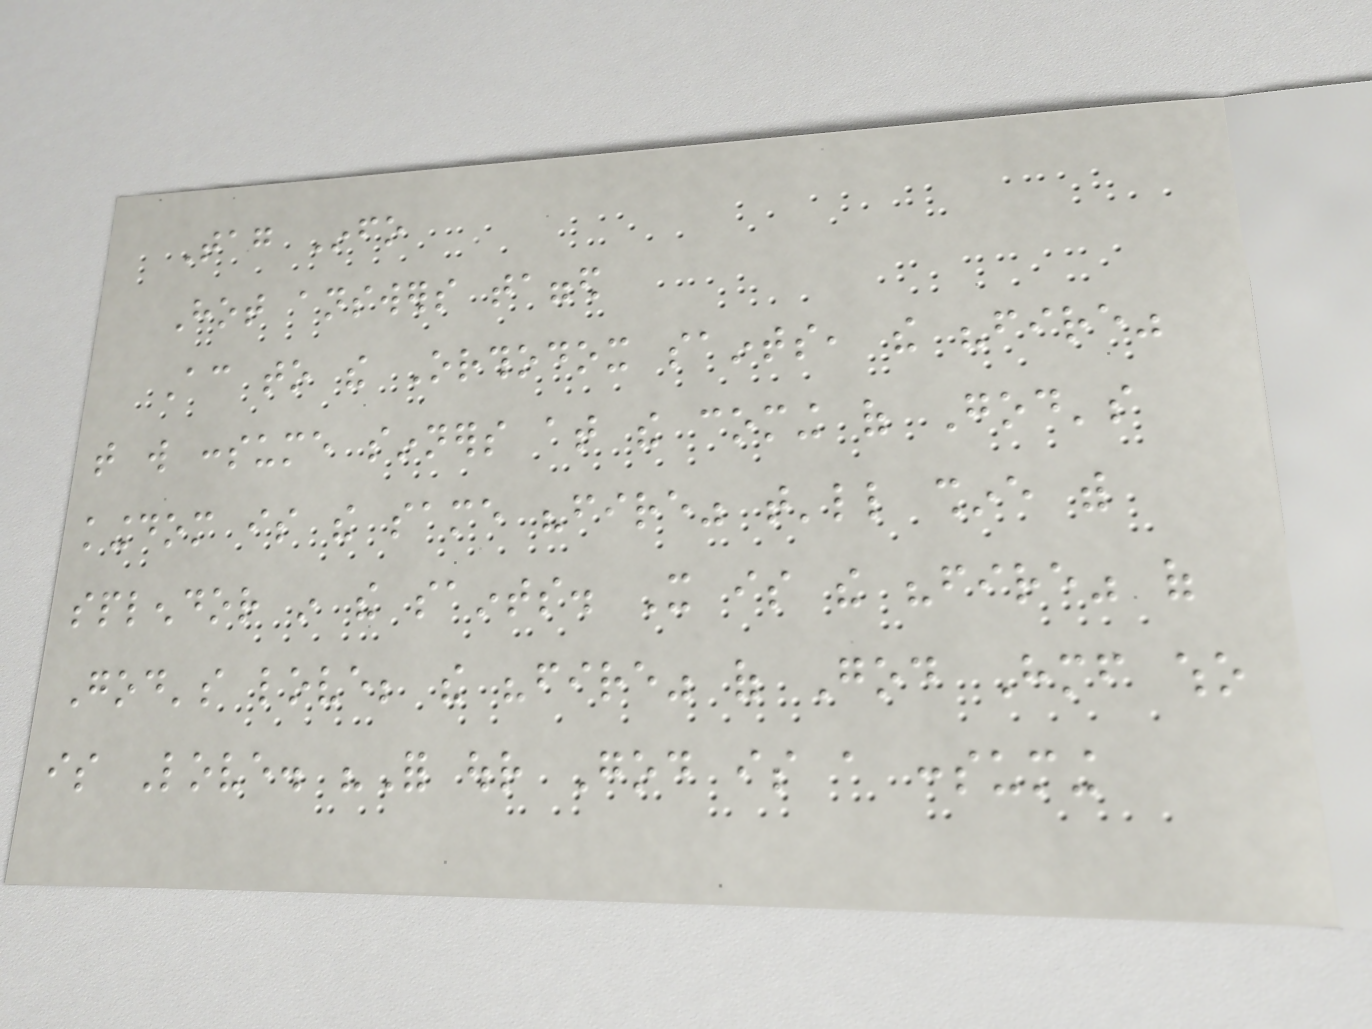Tag Info
Hot answers tagged
According to the Orthodox saints, the "fire"
that will consume sinners at the coming of God's
kingdom is the same "fire" that'll shine with
splendor in the saints. It is the "fire" of
God's love; the "fire" of God Himself who
is Love. "For our God is a consuming
